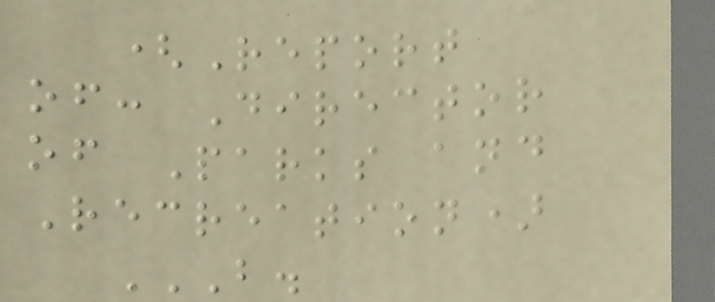(Report
of: Director
of Parks and
Recreation)
B.
